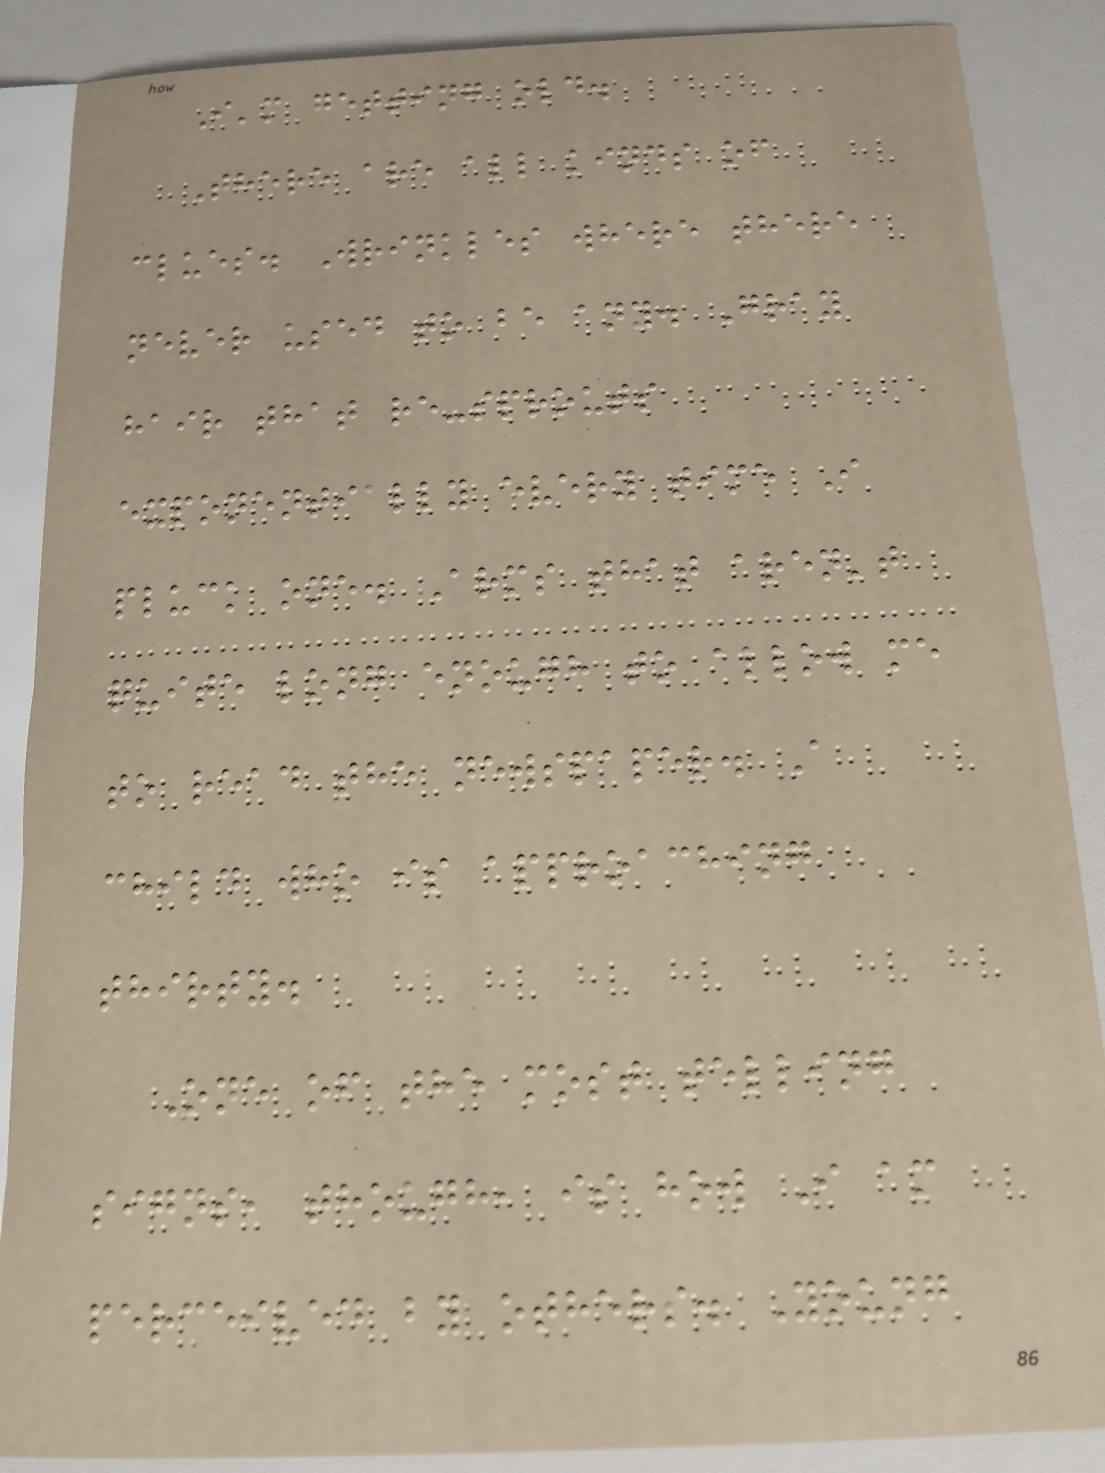I'm getting old.
There are all kinds of
clues. Wrinkles where there
never used to be any. Gray
hair that re-sprouts
exponentially every time I
pluck one. Arms that aren't
quite long enough to allow me
to read the newspaper. A
child who is approaching
thirty.
One of the most telling
signs, though, is how I am
perceived by others. Young
